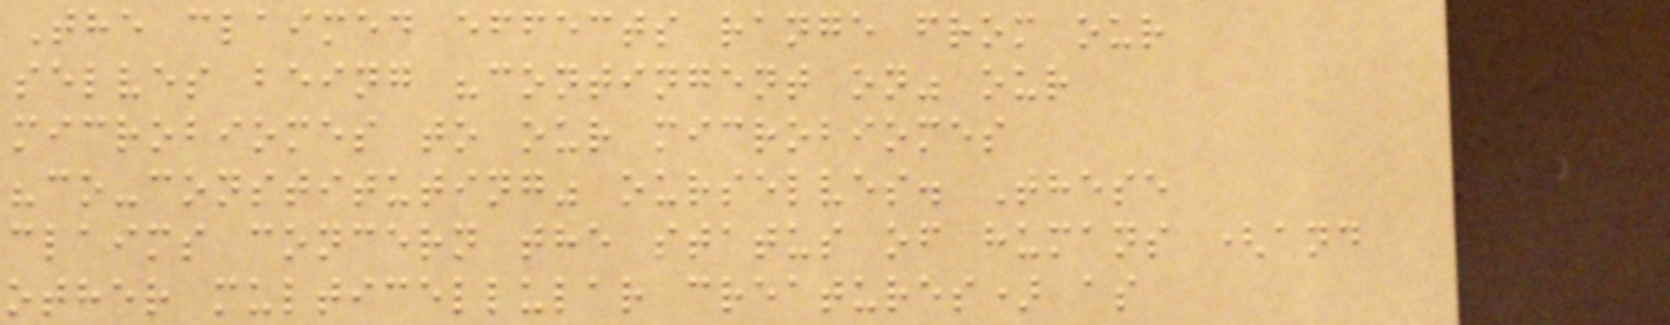The claimed effects range from our
selves being "contingent on" our
microbiomes to our microbiomes
"co-constituting" ourselves. These
claims concern the status of humans (and
other multicellular creatures) as
